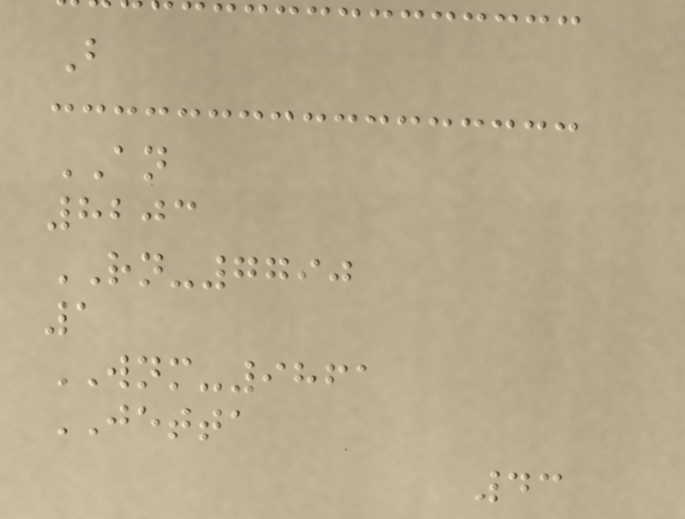B
AN
8203
RN-7790
1
WNM-9861
JETTA
43
